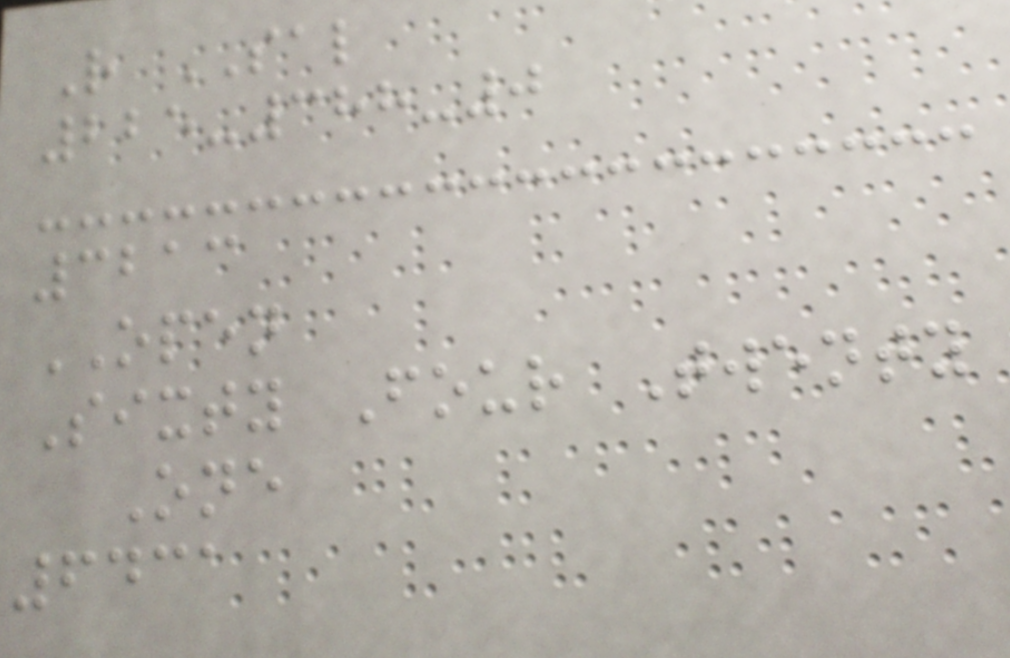R SAL
225-388-0
3213
OPEN
Sixty Four Twenty
One
6431
